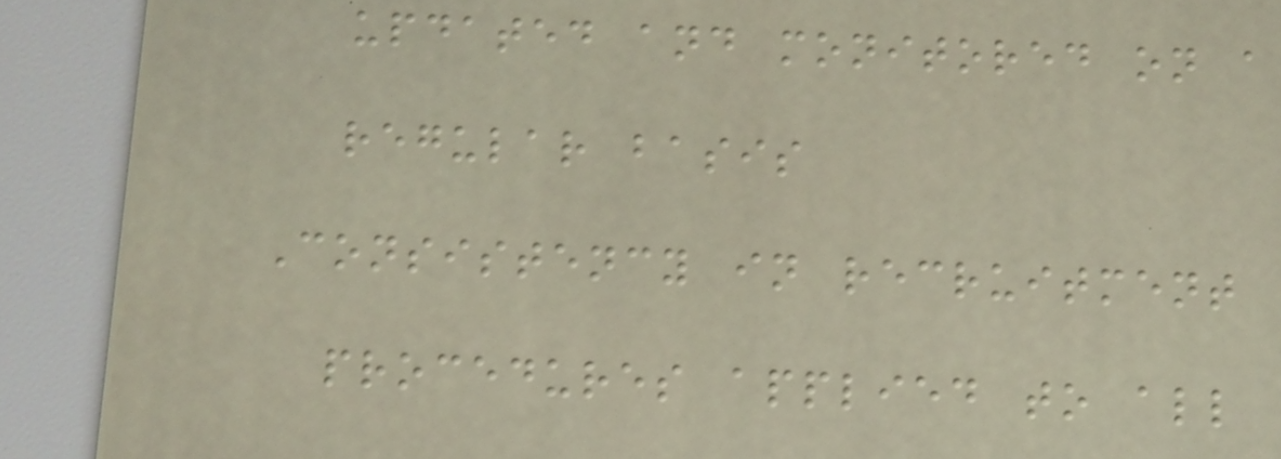updated and monitored on a
regular basis
Consistency in recruitment
procedures applied to all
